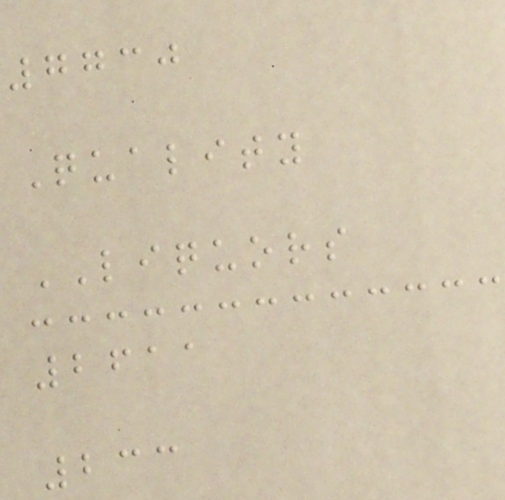7730
Quality
LIQUORS
2611
233
